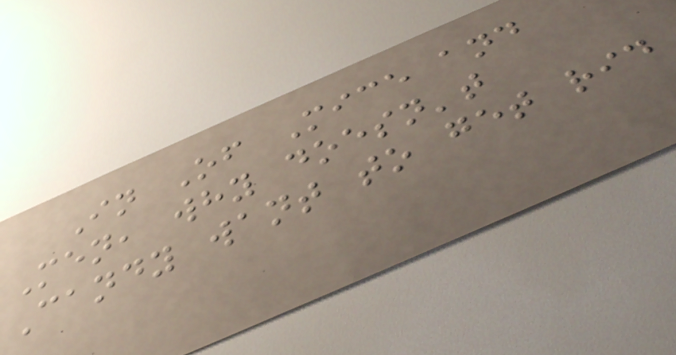In Of Mice and
Men, why doesn't
Candy want to get rid
